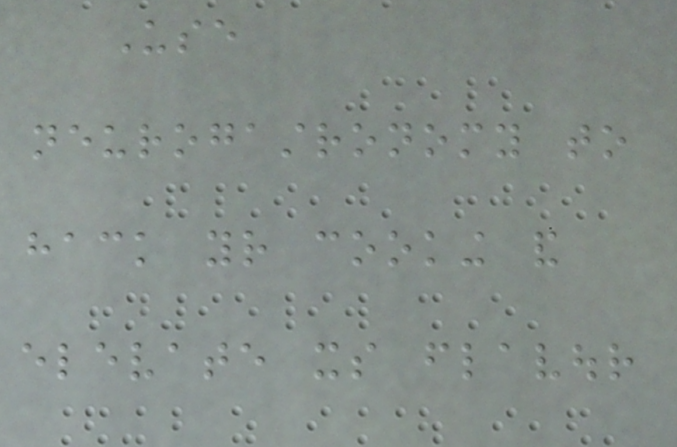Use
neurogastronomy to
hack your cooking and
elevate its flavour
